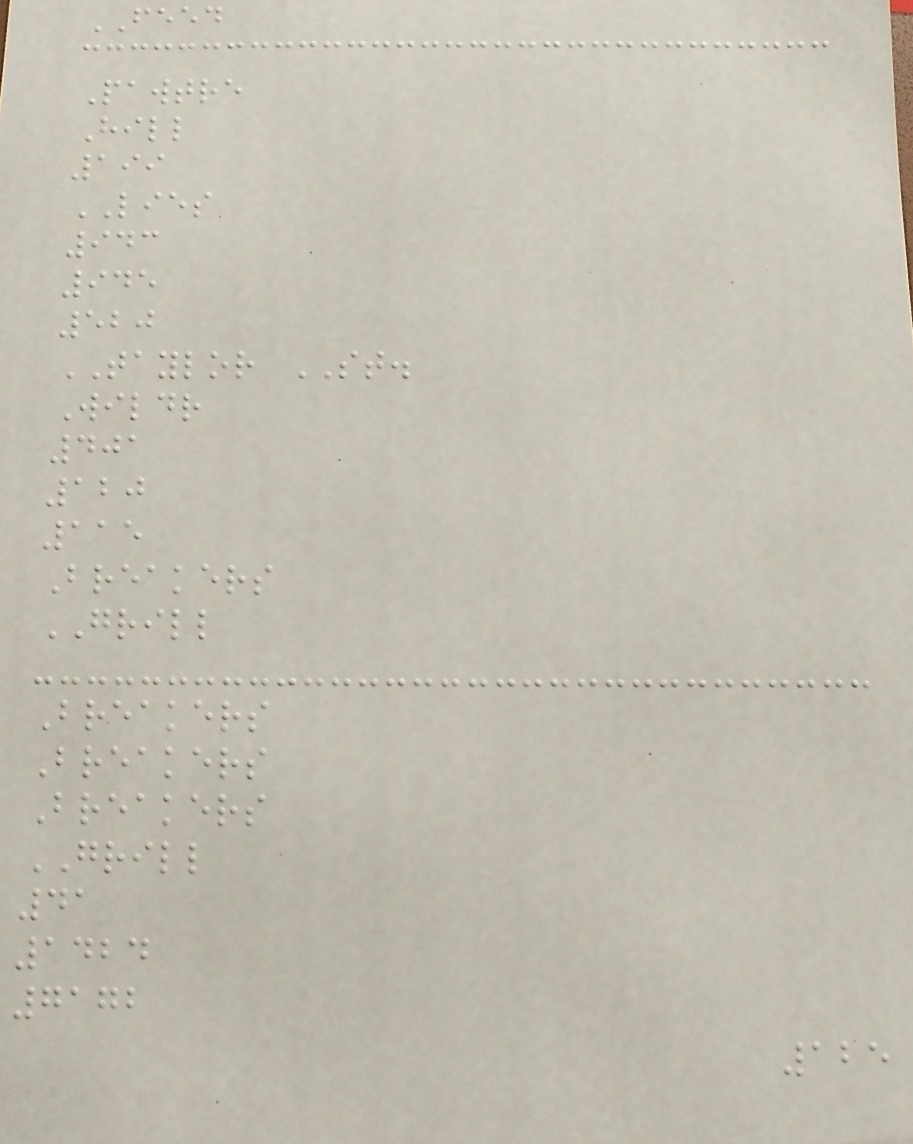FEED
Pawtre
Hill
199
LIES
943
945
520
TAYLOR ST.
Wildr
401
120
115
Breakers
GRILL
Breakers
Breakers
Breakers
GRILL
41
1424
7172
125
